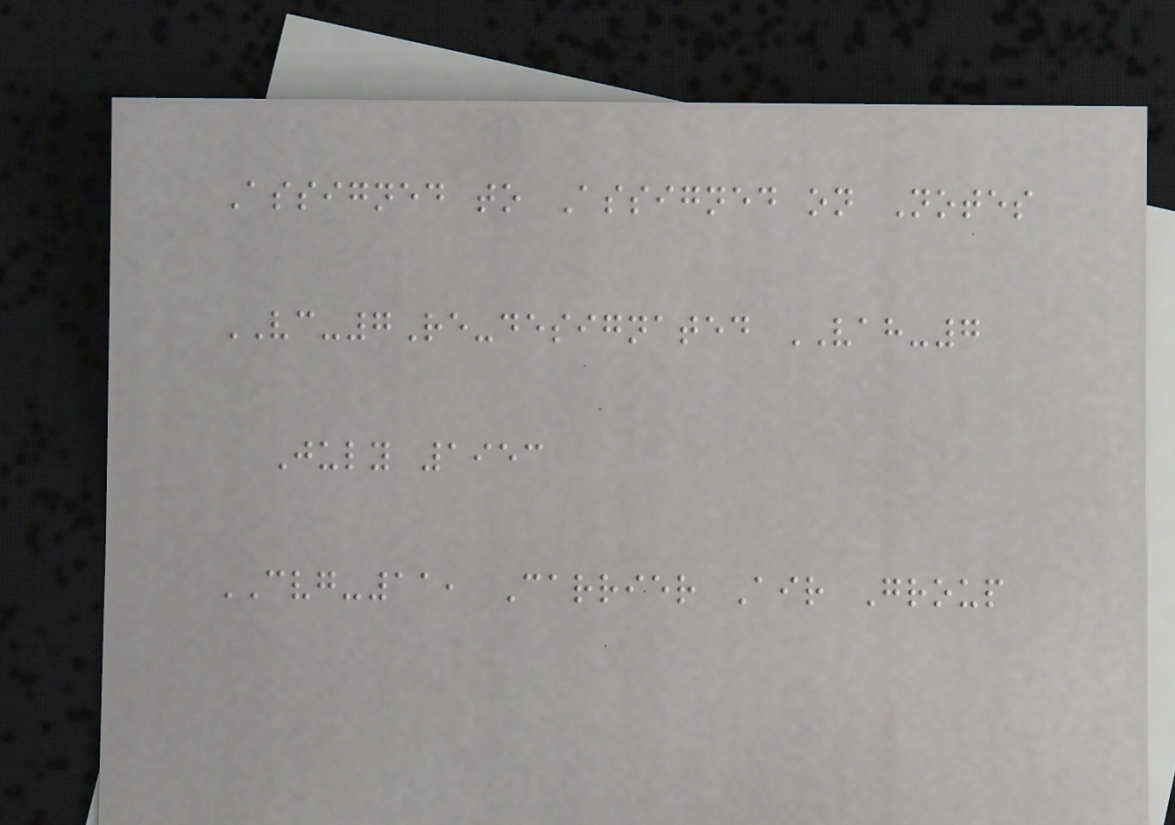Assigned to Assigned on Notes
VC-7Re-designated VAH-7
July 1953
CVG-11, Carrier Air Group
